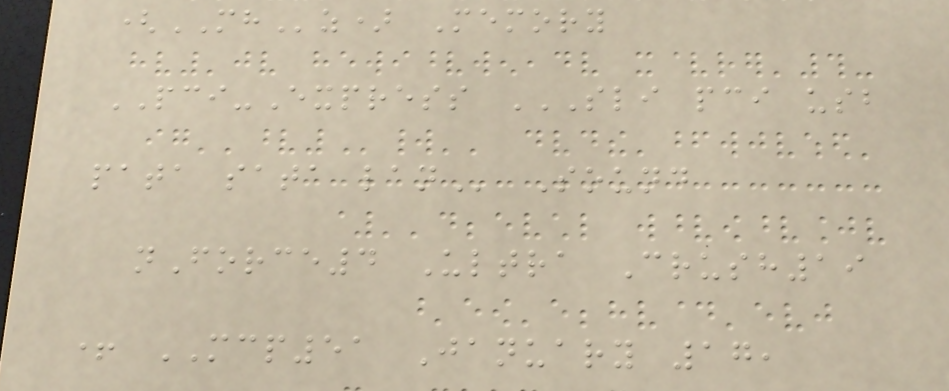(MHz) Memory
PCI-Express SLI PCI USB
PATA SATA LAN Sound
nForce4 Ultra Crush19
+ MCP51 January 17,
